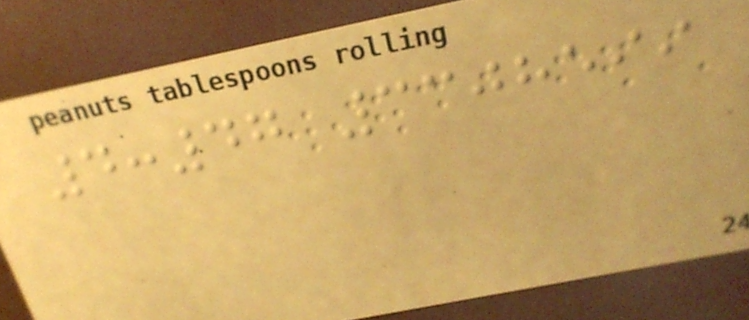4:47 3308599
